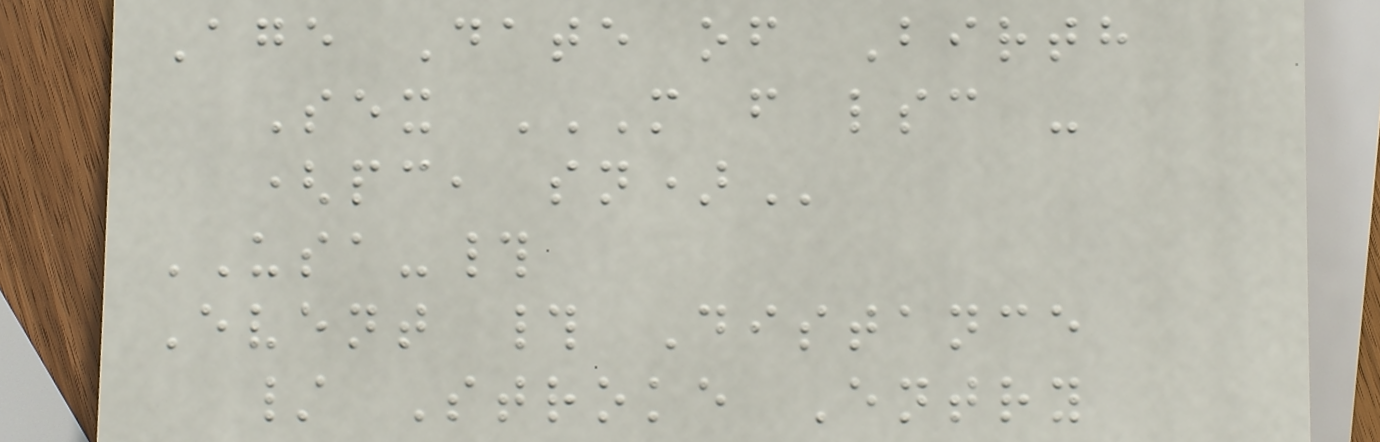Age Date of Birth
Sex M F LSC -
(PC, SN)
USA-#
Event # Distance
/ Stroke Entry
